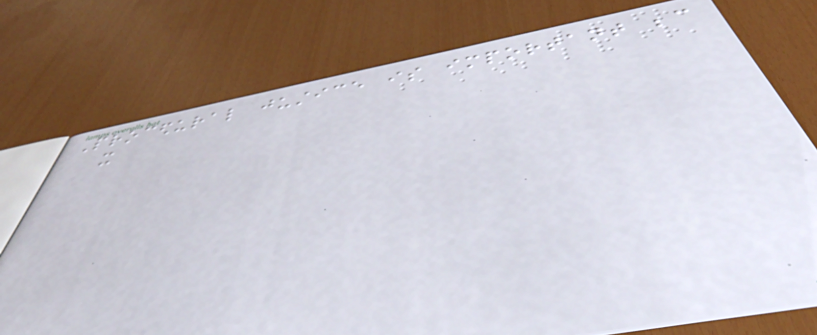Procedural justice is important because
it
